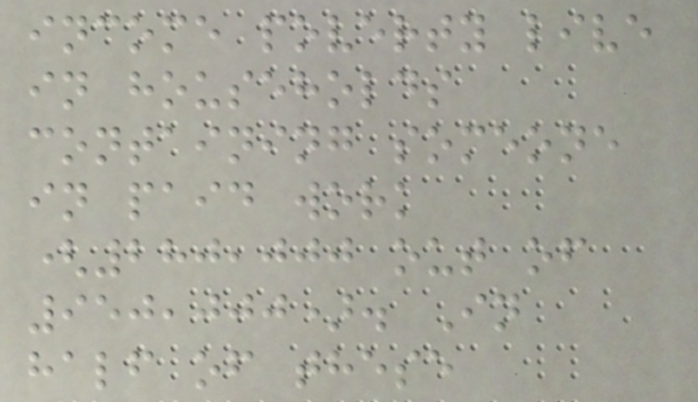income poverty live
in households
containing someone
in paid work
(280,000 out of
950,000). In
half of these
